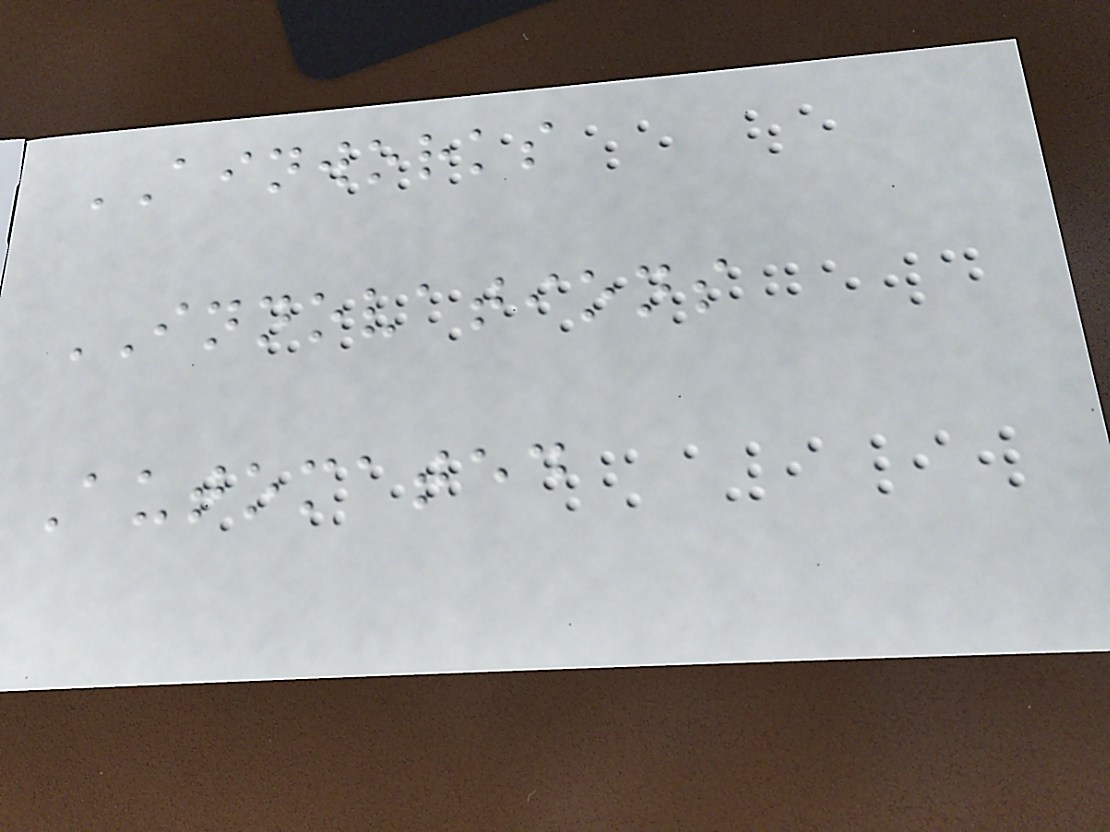AINWORKS
INNOVATIONS
Automated
